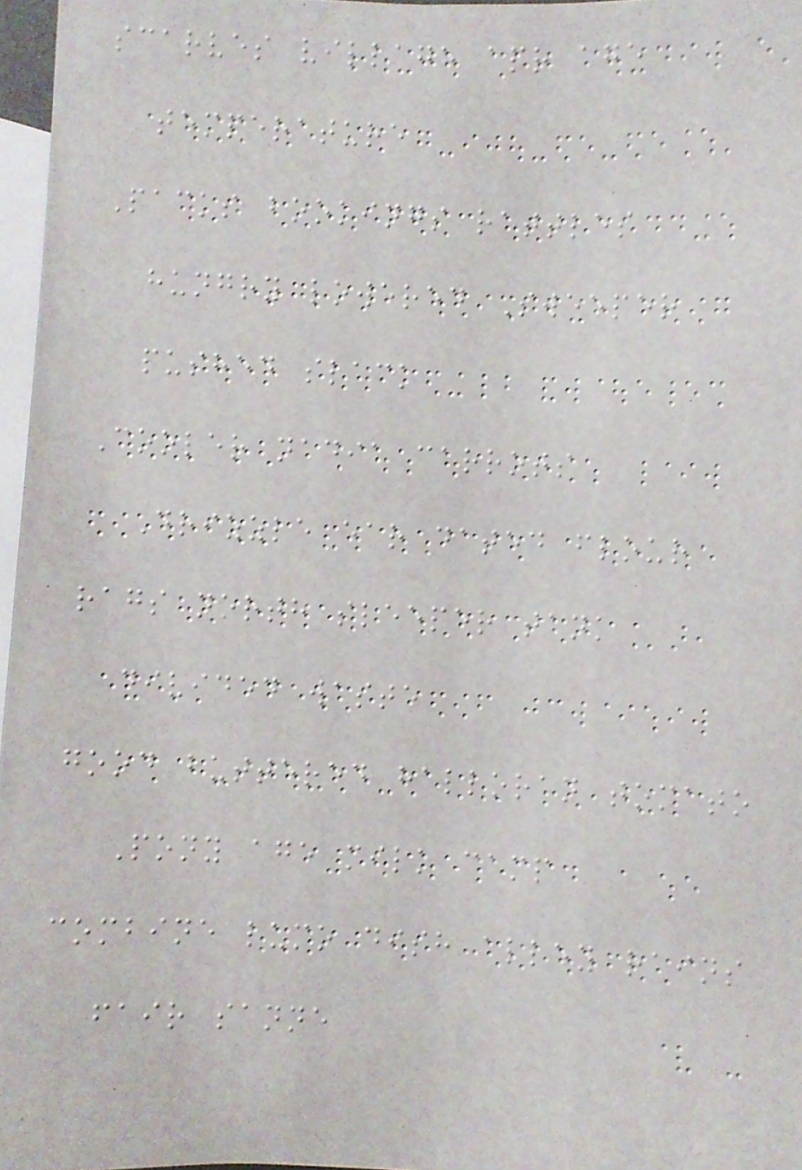scarves village apr age
temperature
Packs bookings rattles
hungry lowered Sweeper
pushed slack
Cooler nadia carrots
Drizzle ear dated flour
rags north sleeper tank
divided waste
good buttered halloran tomato
Pony age milk camp
combine lumo dish alley rains
fair sanne
